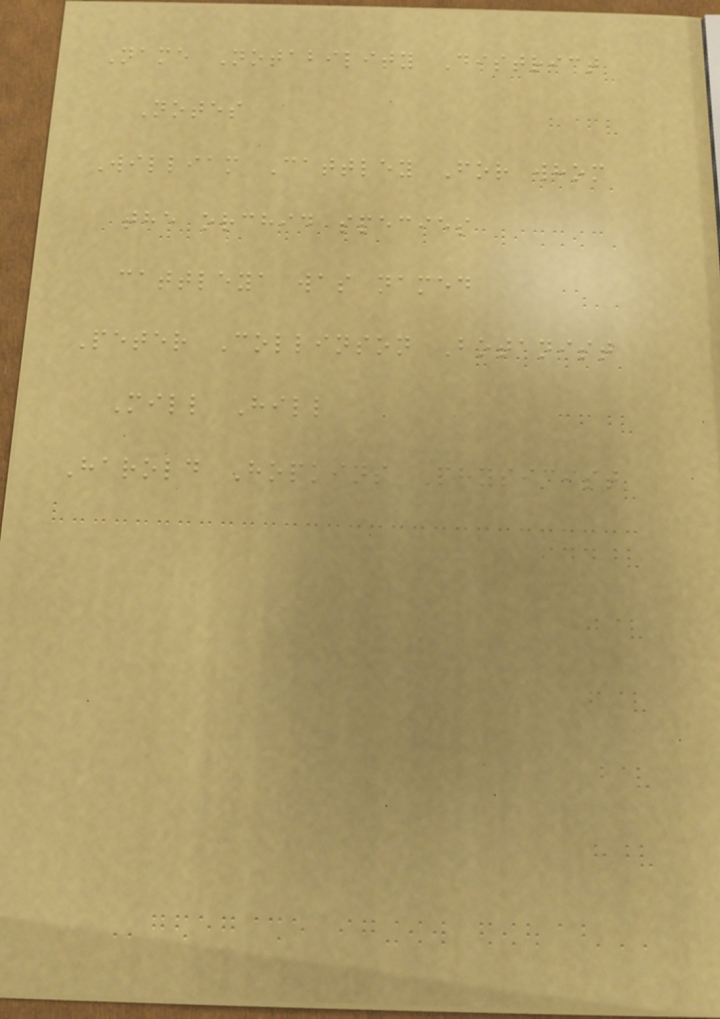Name Notability District
Notes
William Cattley For whom
the orchid species
cattleya was named
Peter Collinson Botanist
Mill Hill
Harold Hopkins Physicist
